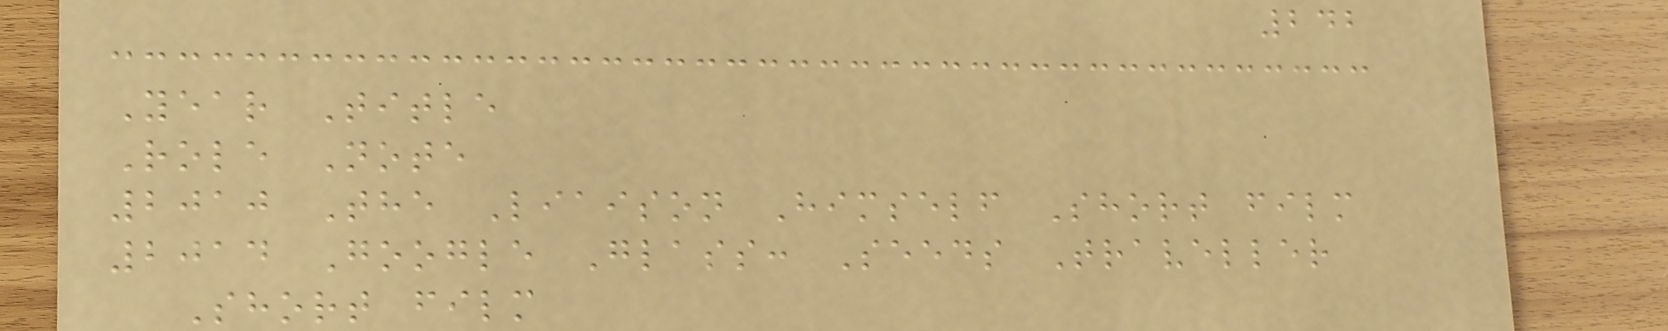242
Year Title
Role Note
2010 The Liaison Himself Short film
2014 Google Glass: Seeds Traveller
Short film
